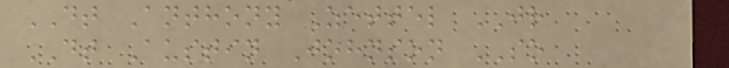DT Anthony Zettel JR
DT Austin Johnson SO
